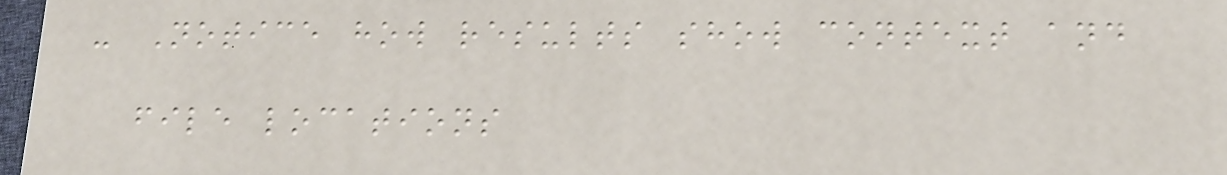- Notice how results show context and
file locations
